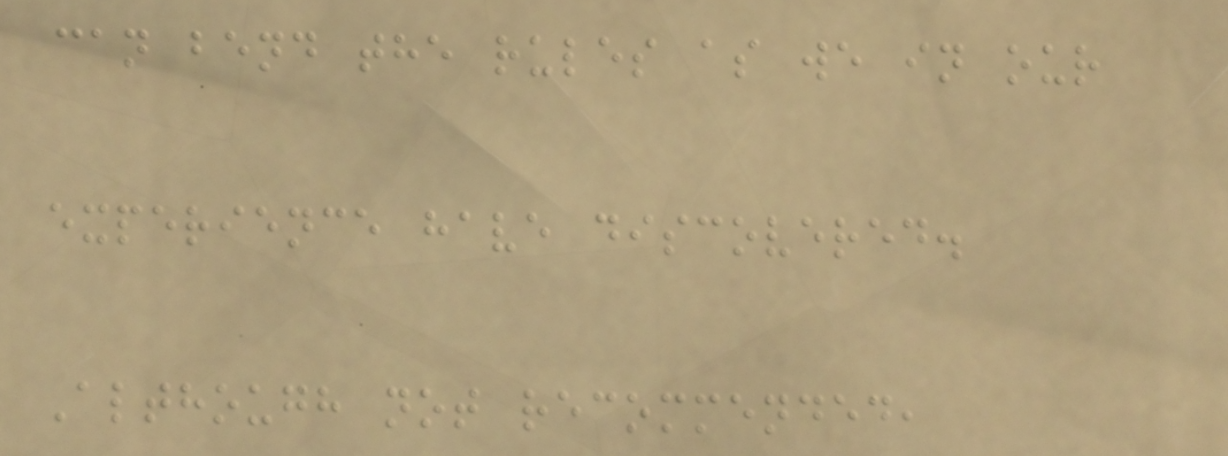can bend the rules as we in our
experience have discovered.
Although not recommended,
